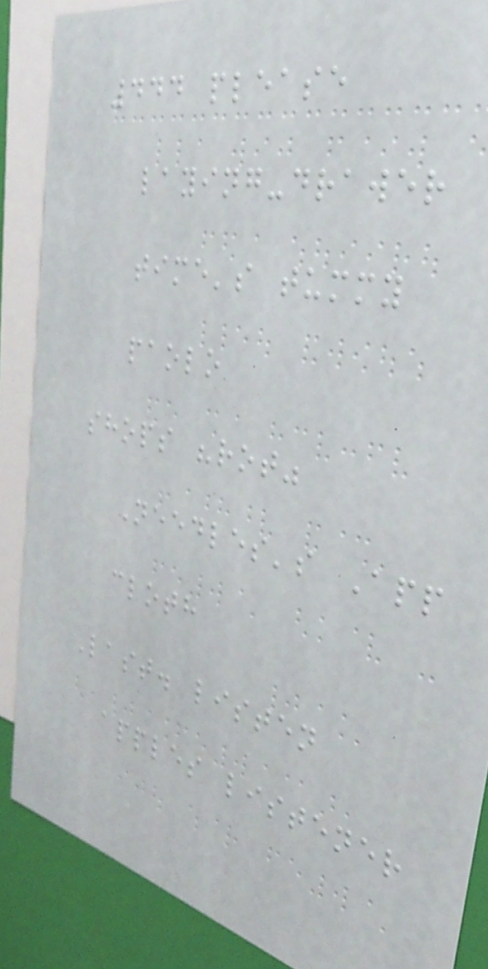444 please
laying-drawer
time's tummy
paolo
shops "rot"
Needles's App
cloth
Last. listen
apples listener
